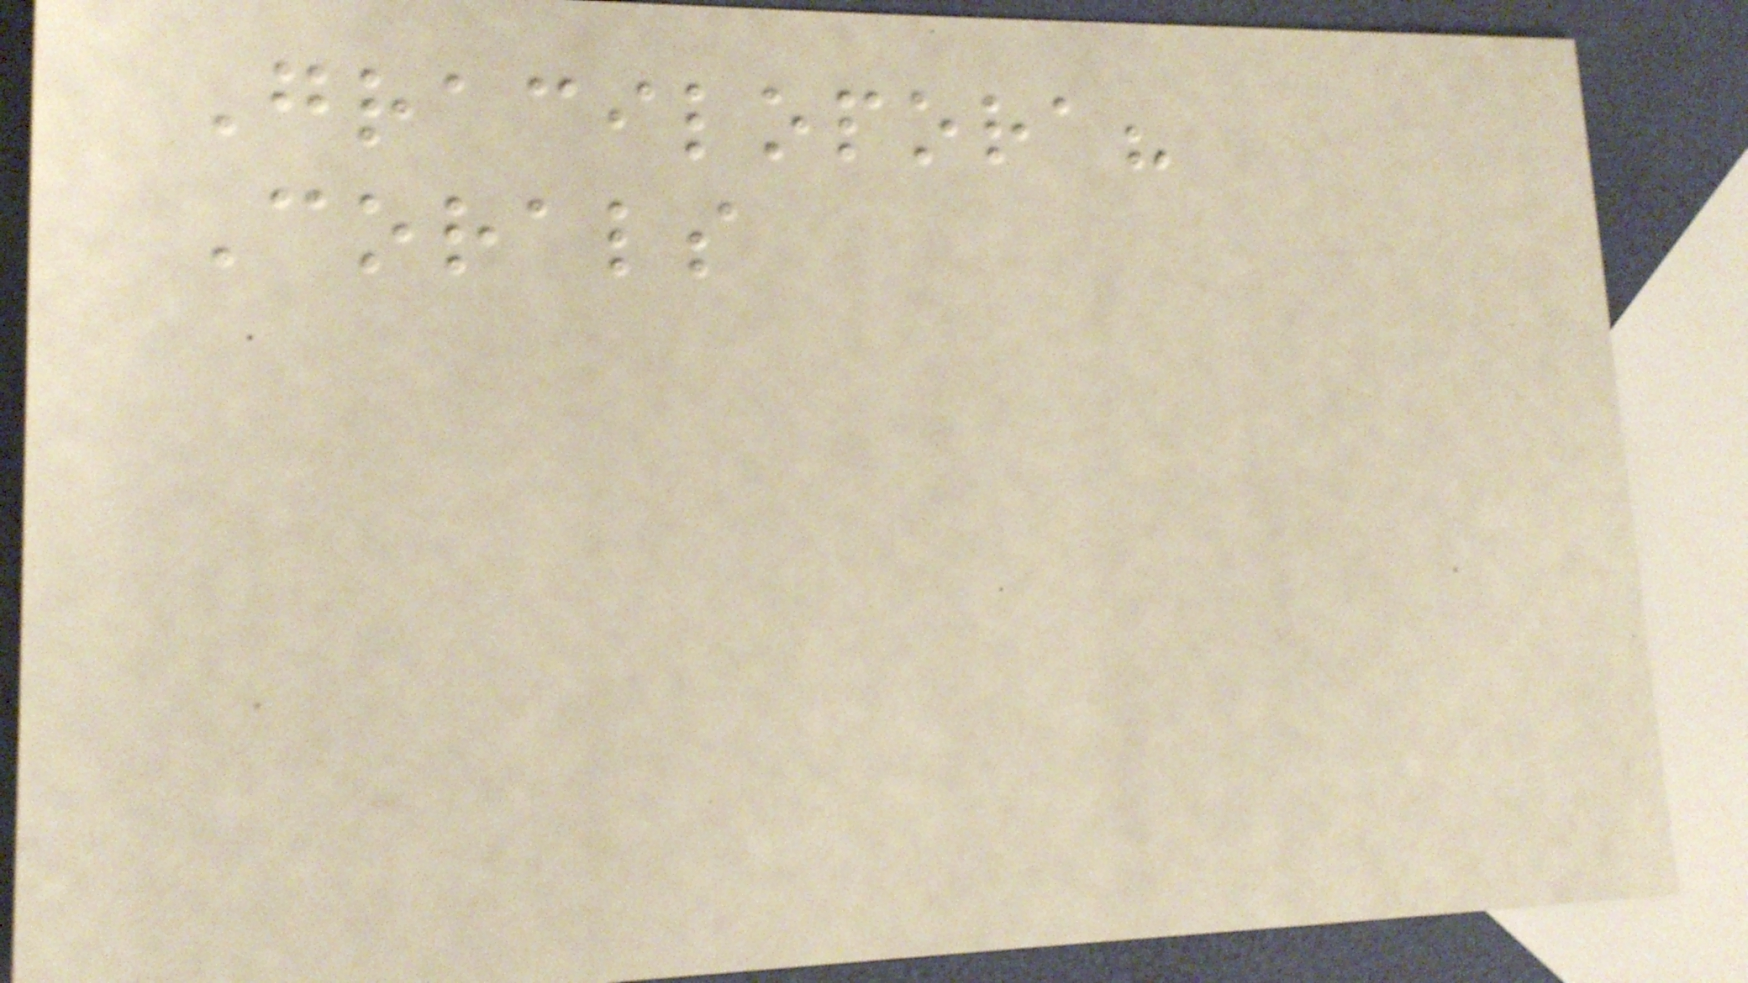Gracilopora?
Corals
